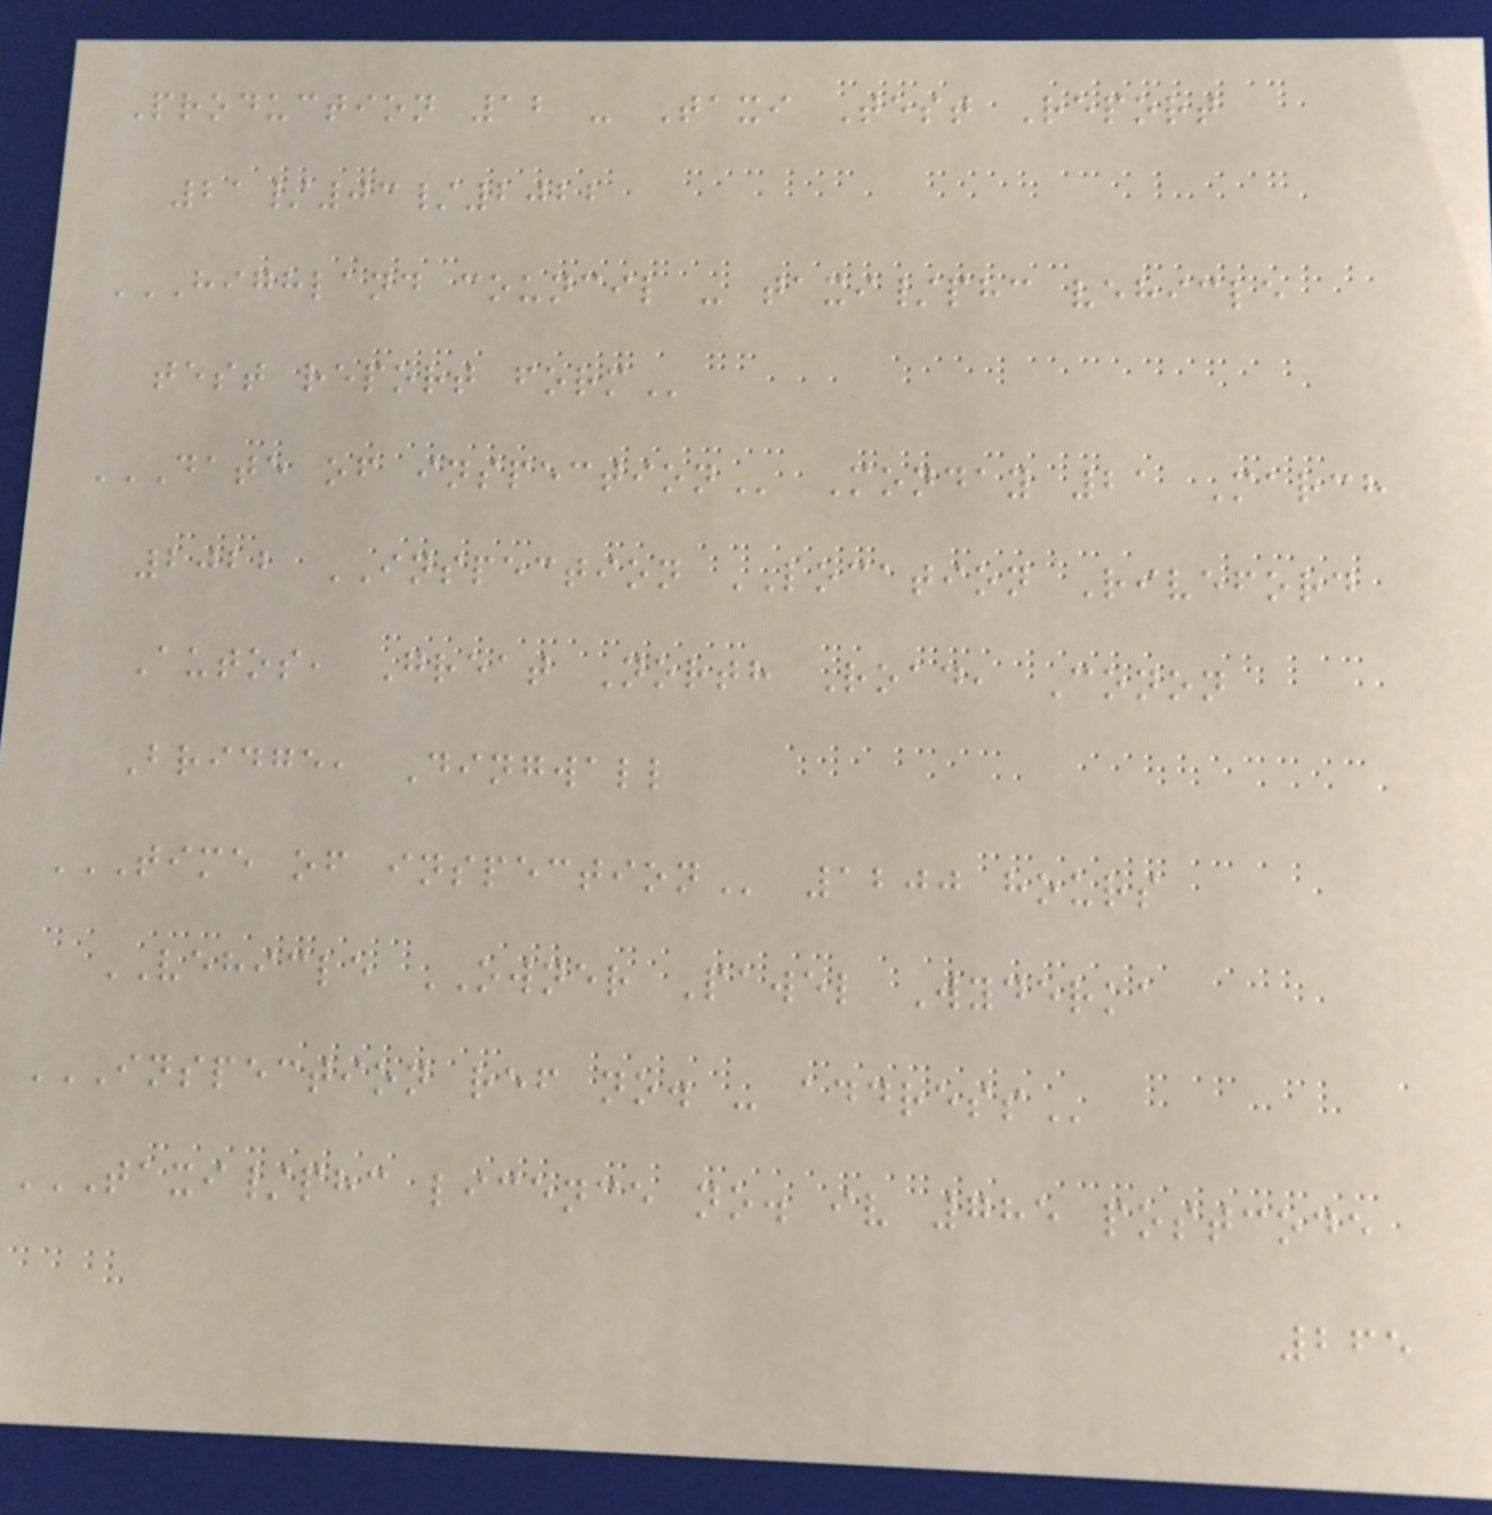Production 12 - Taxi Test Report
21/03/2022
HIGHLAND COUNCIL - TAXI/PHC VEHICLE
TEST REPORT FORM
DATE OF INSPECTION Monday 21 March
2022 INSPECTION LOCATION Riveford
Autos, Great North Road, Conon
Bridge, Dingwall
TIME OF INSPECTION 1200 hours
VEHICLE OWNER Pawel Wyderka
INSPECTION REF NO. - ADDRESS
TAXI/PHC LICENCE NO. IV 785 POSTCODE
265
